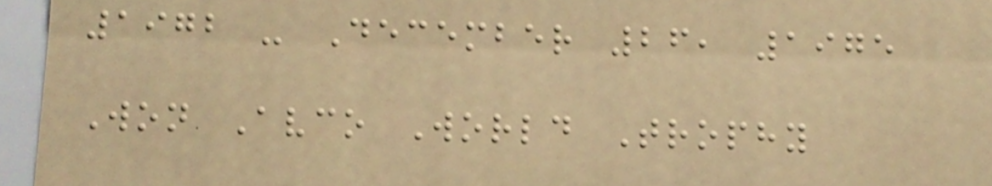1972 - December 26, 1975
Won Avco World Trophy
